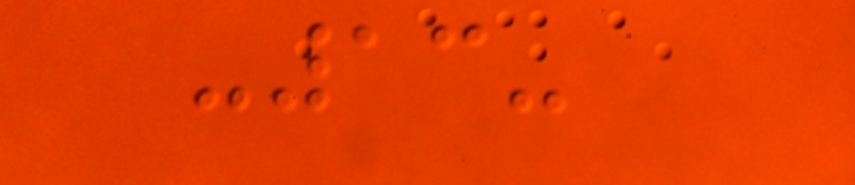-13-
